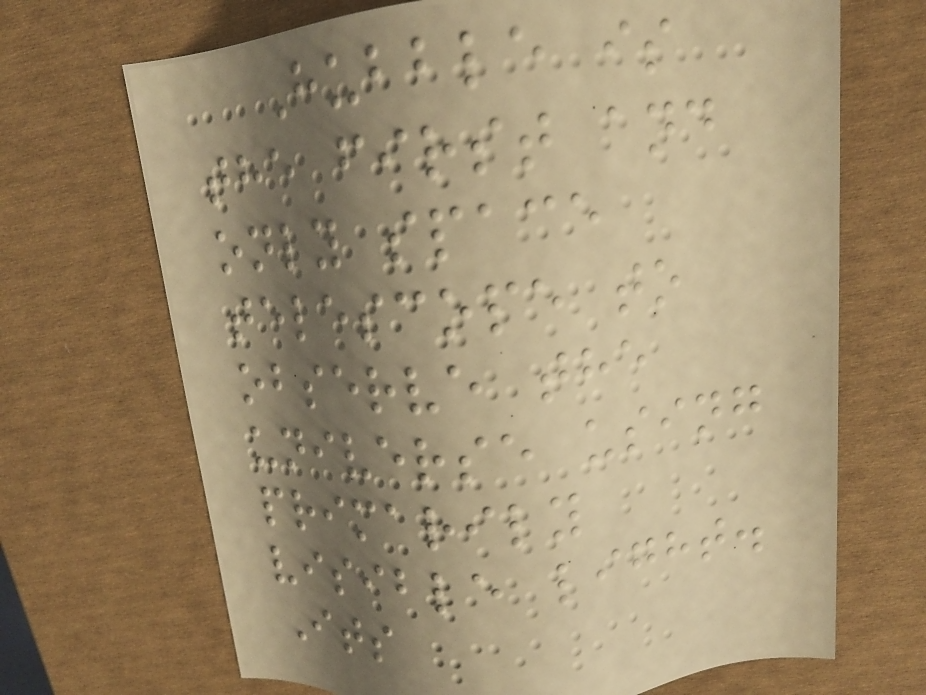Hubble is
the first and
only space
telescope to
observe the
universe using
primarily
visible light.
Its
